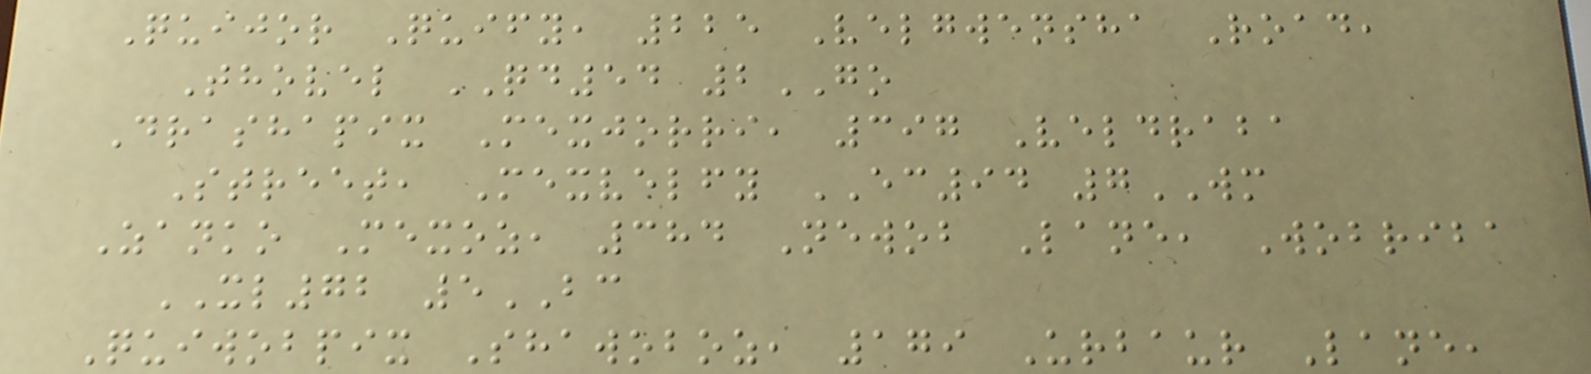Quijor Quify, 225 Velgwensha Road,
Thovel QD54 2GO
Drashapix Mexjorri, 397 Veldraba
Street, Mexvelfy EC94 7WM
Zanko Mexoz, 384 Newob Lane, Wobriba
XL72 5BC
Quiwobpix Shawoboz, 179 Urbaur Lane,
